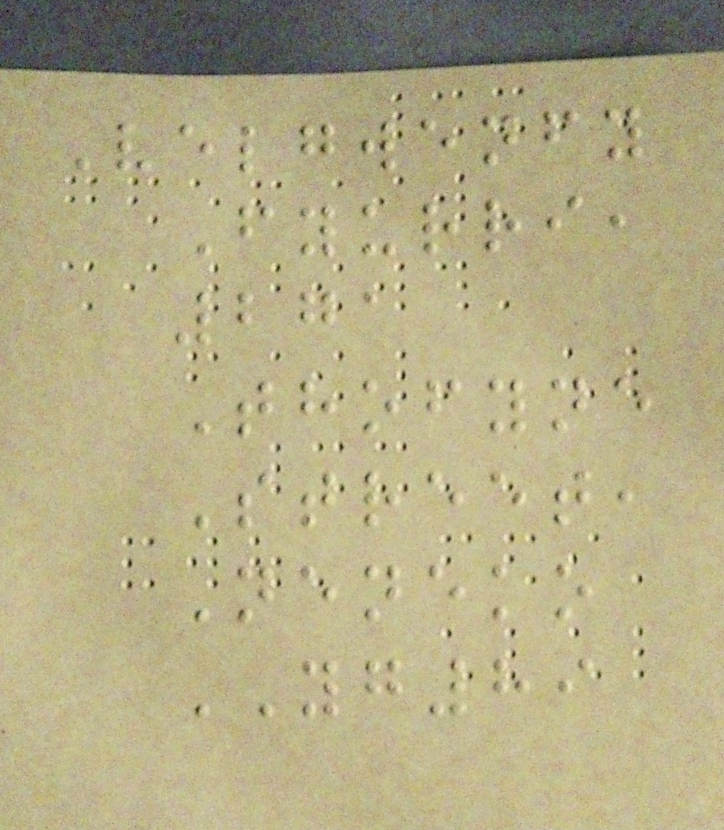Velgwenfy
Fyurri,
271
Thofyne
Street,
Neneko
YG89
